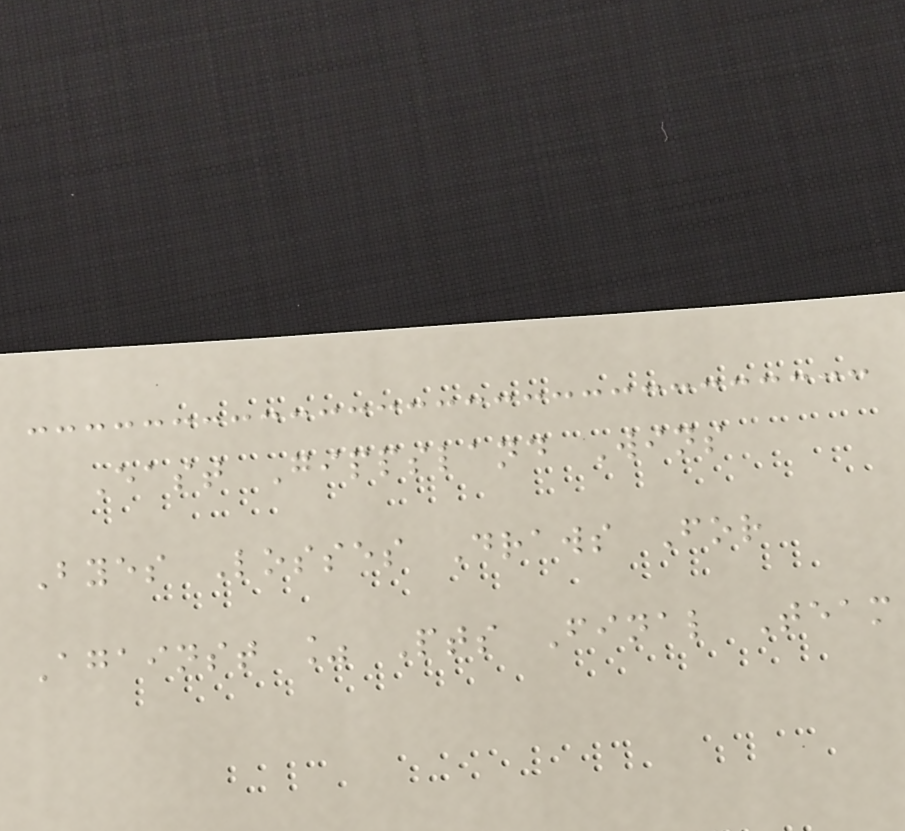East Gippsland Wins
Byes Losses Draws For
Against % Pts Final Team
